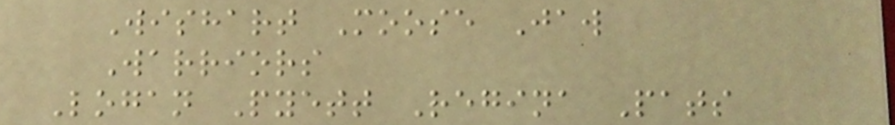Wishart Moose Jaw
Warriors
Logan Pyett Regina Pats
